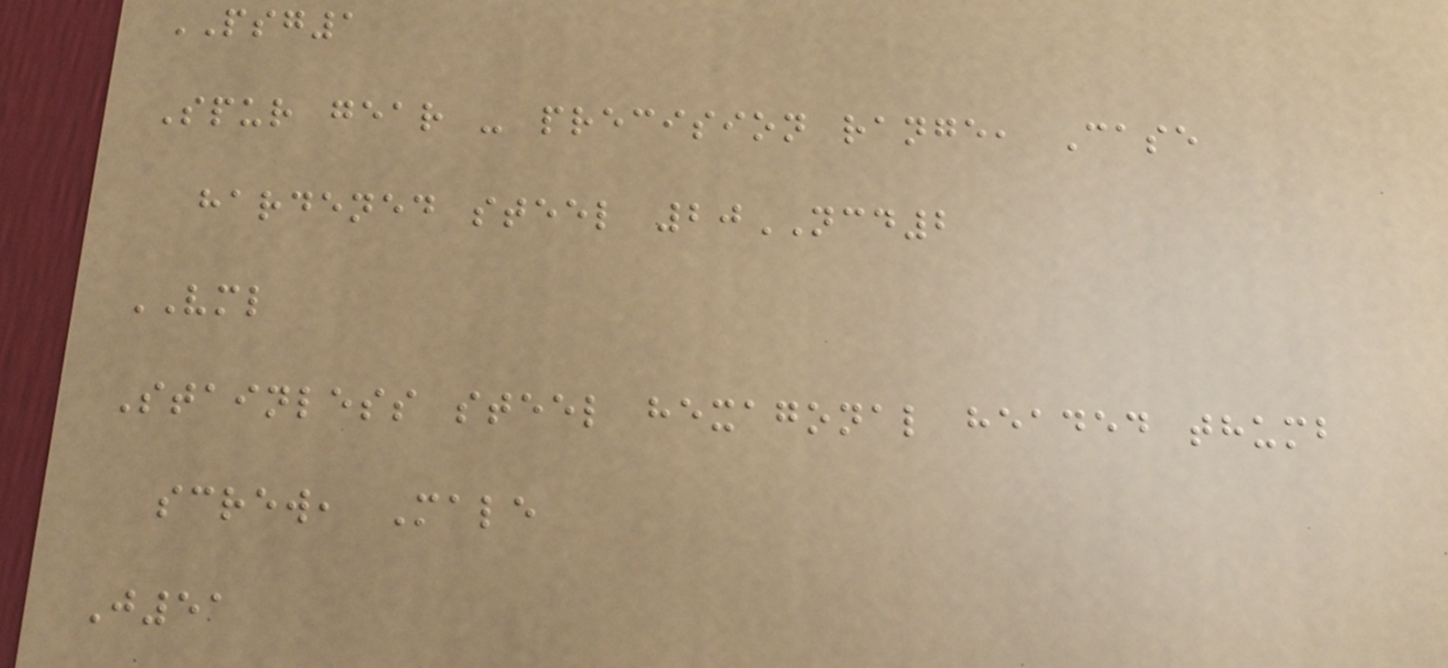PSG1
Spur gear - precision range, Case
hardened steel 20NCD2
VML
Stainless steel hexagonal headed thumb
screw, Male
J51
